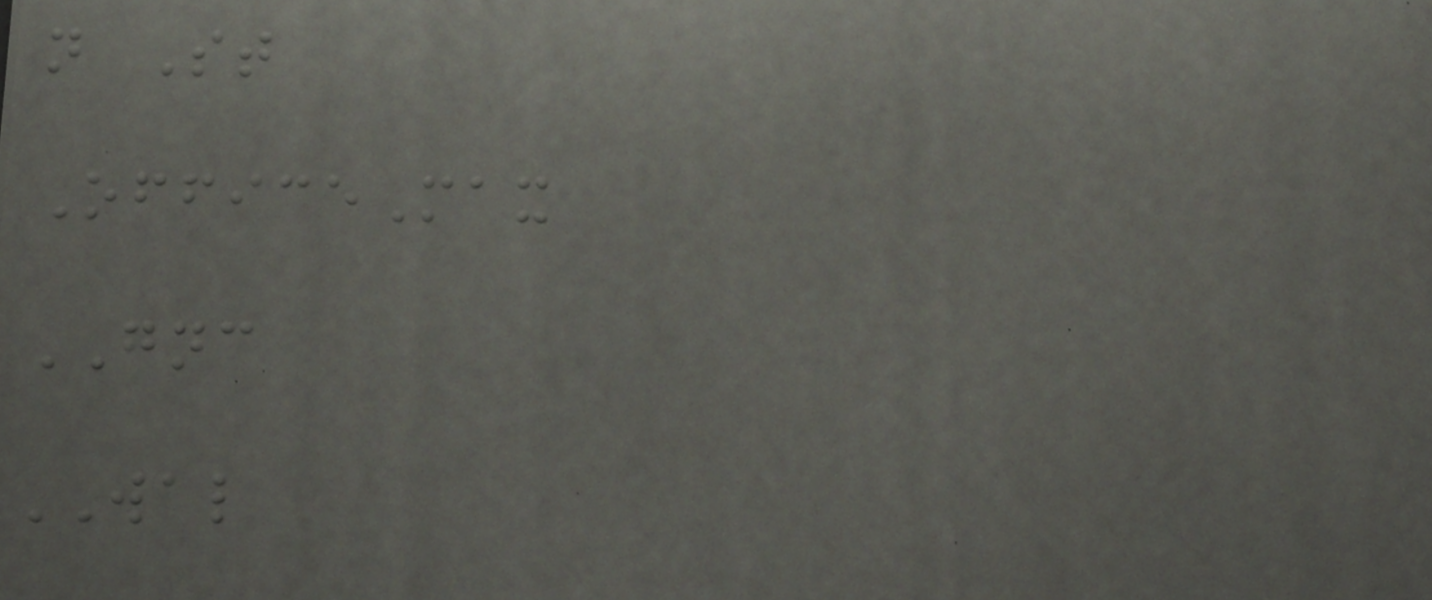n St
OfficeMax
GNC
WAL
